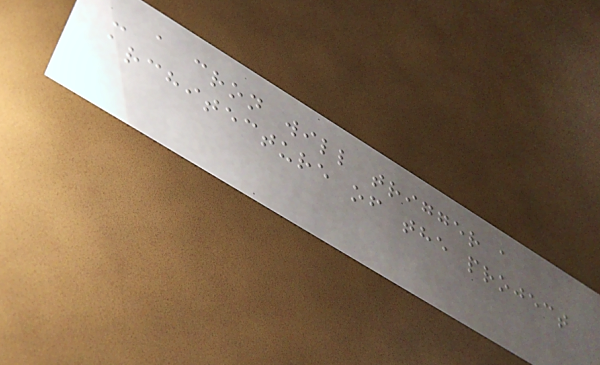- a cron will trigger a
architecture of the project
